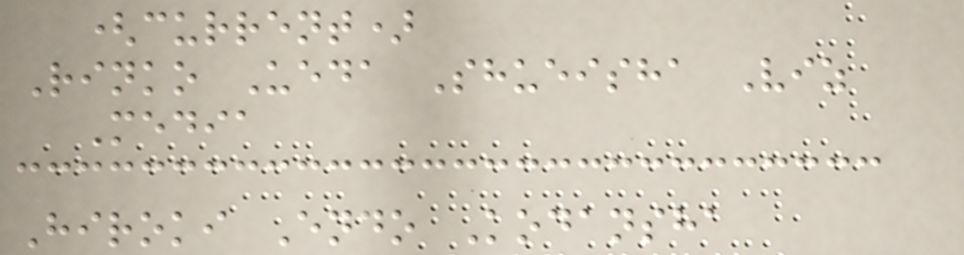(current)
Rinko Ueda Shueisha Viz
Media
Hiroki Endo Kodansha
